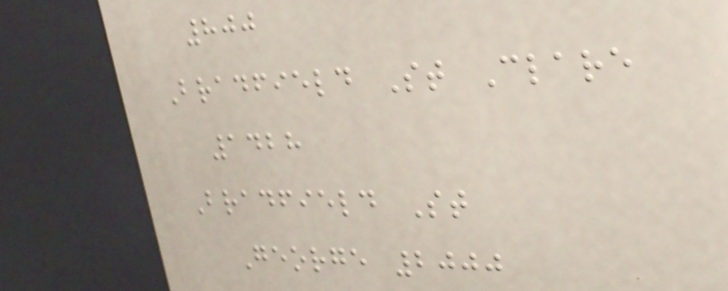800
Bradfield St Clare
1428
Bradfield St
George 2000
